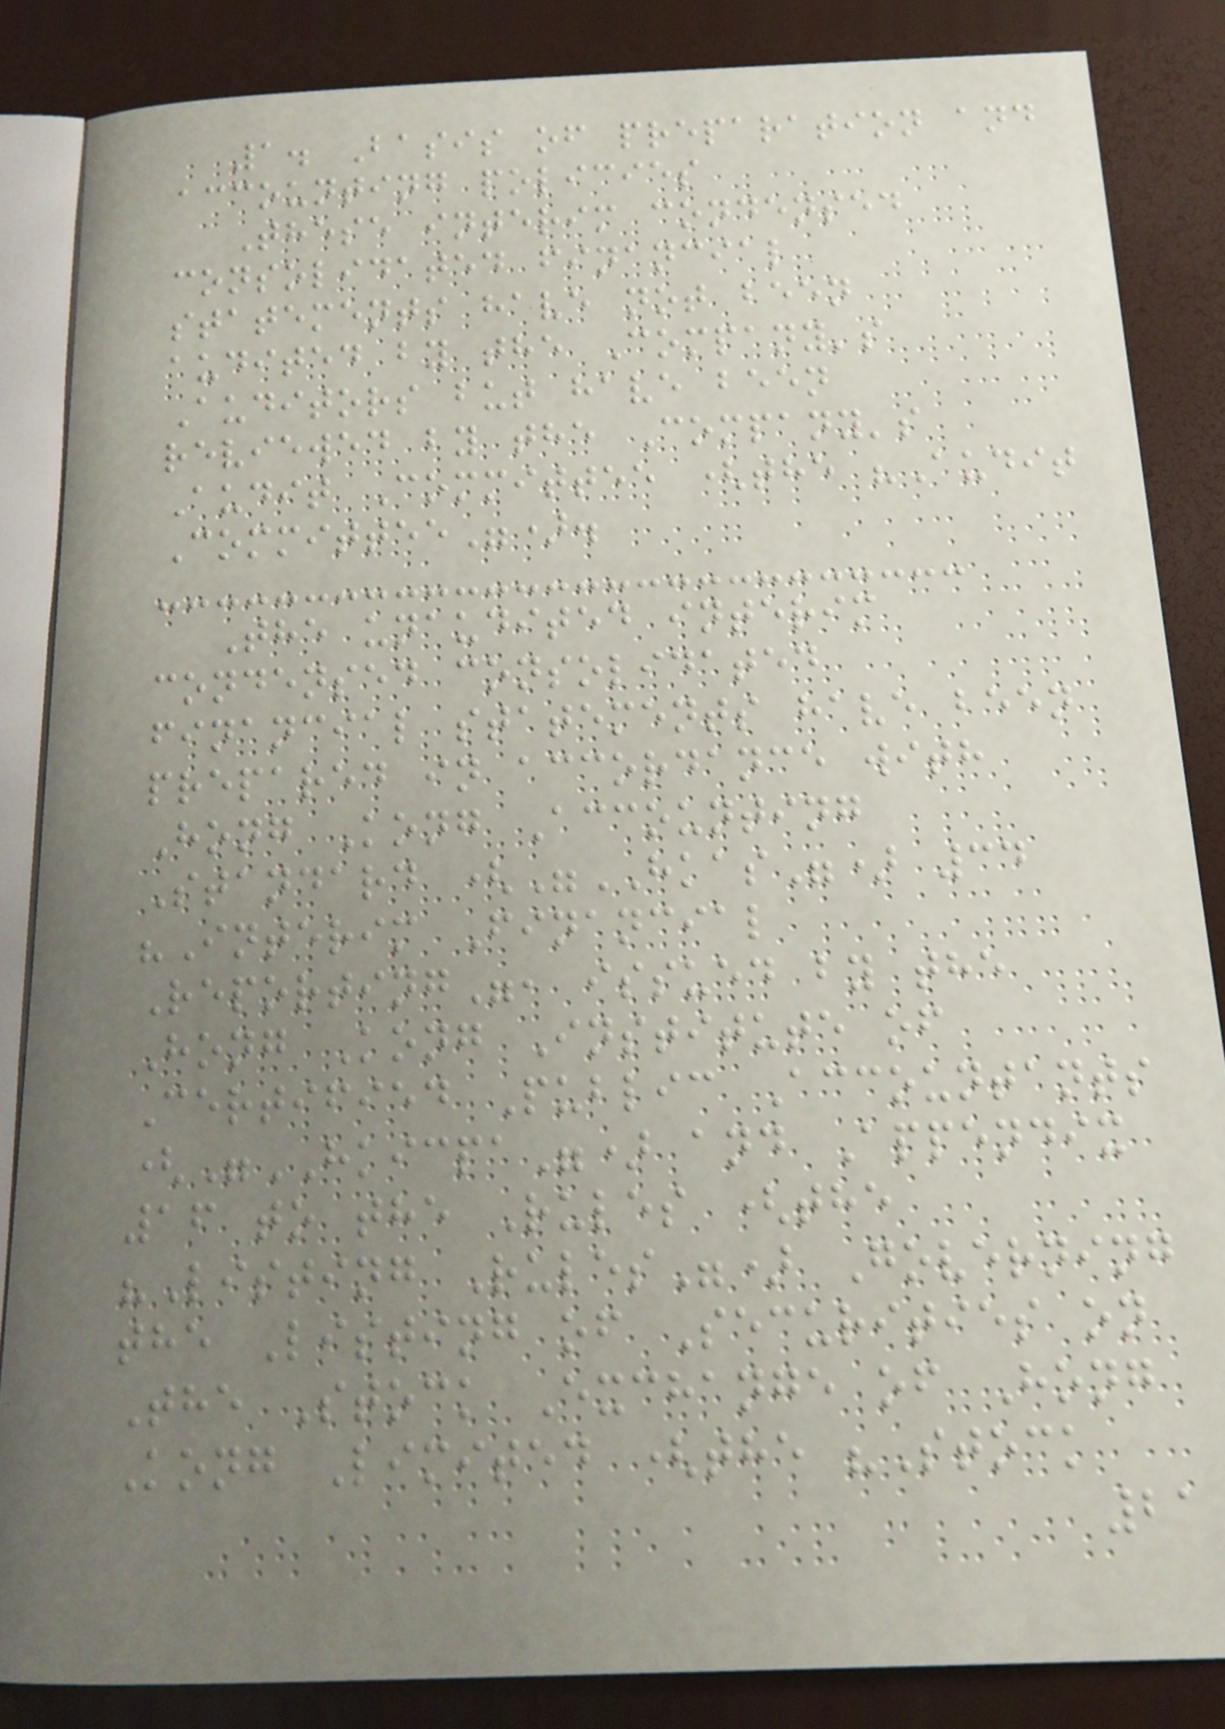1. Basis of preparation and
accounting policies
These interim condensed
consolidated financial
statements have not been
audited by the Company's
Auditors but have been
reviewed by the Company's
Audit Committee (the "Audit
Committee").
The unaudited interim
condensed consolidated
financial statements have been
prepared in accordance with
Hong Kong Accounting
Standard ("HKAS") 34
"Interim Financial
Reporting", issued by the
Hong Kong Institute of
Certified Public Accountants
("HKICPA") and Appendix
16 to the Rules (the
"Listing Rules") Governing
the Listing of Securities on
The Stock Exchange of Hong
Kong Limited (the "Stock
21
